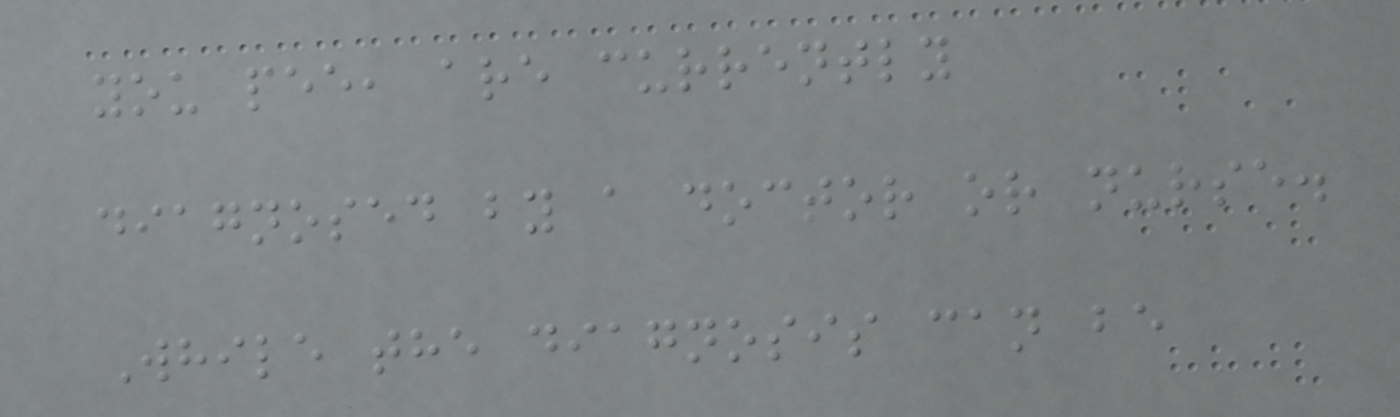you pee, are currently
diagnosed by a doctor or nurse.
While the diagnosis can be
